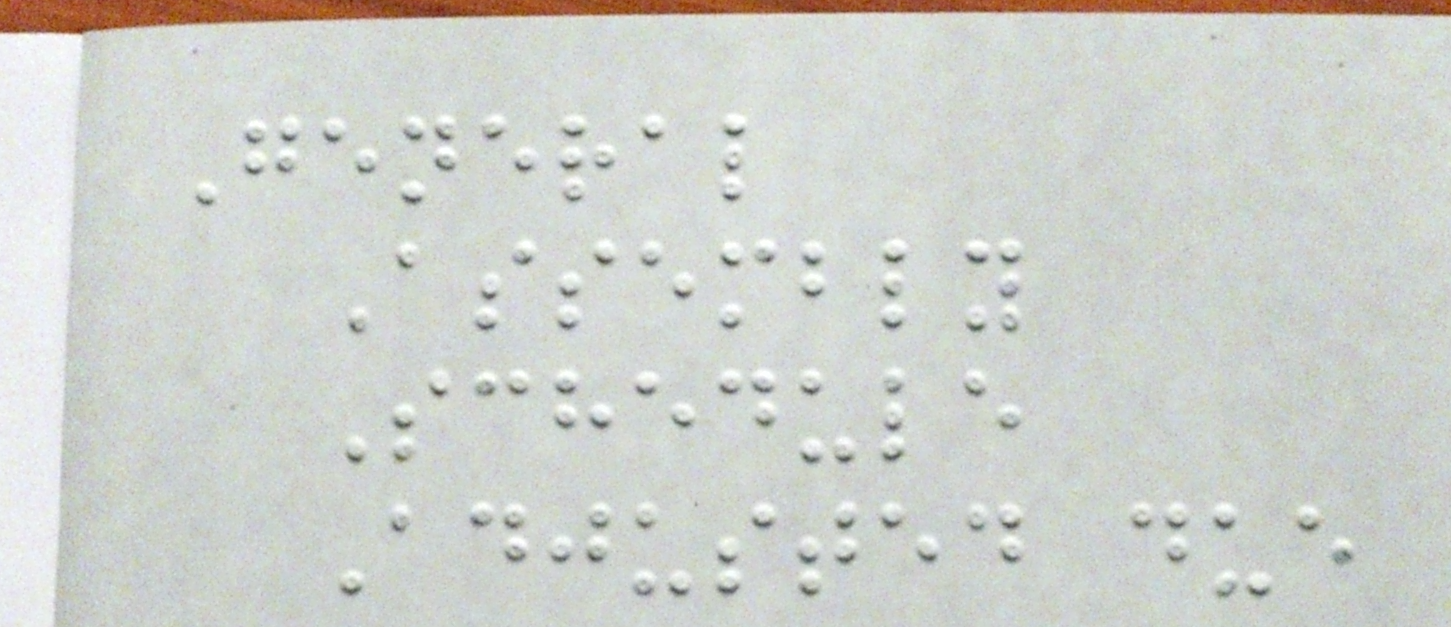General
Assembly
Schedule
Adjusted due
